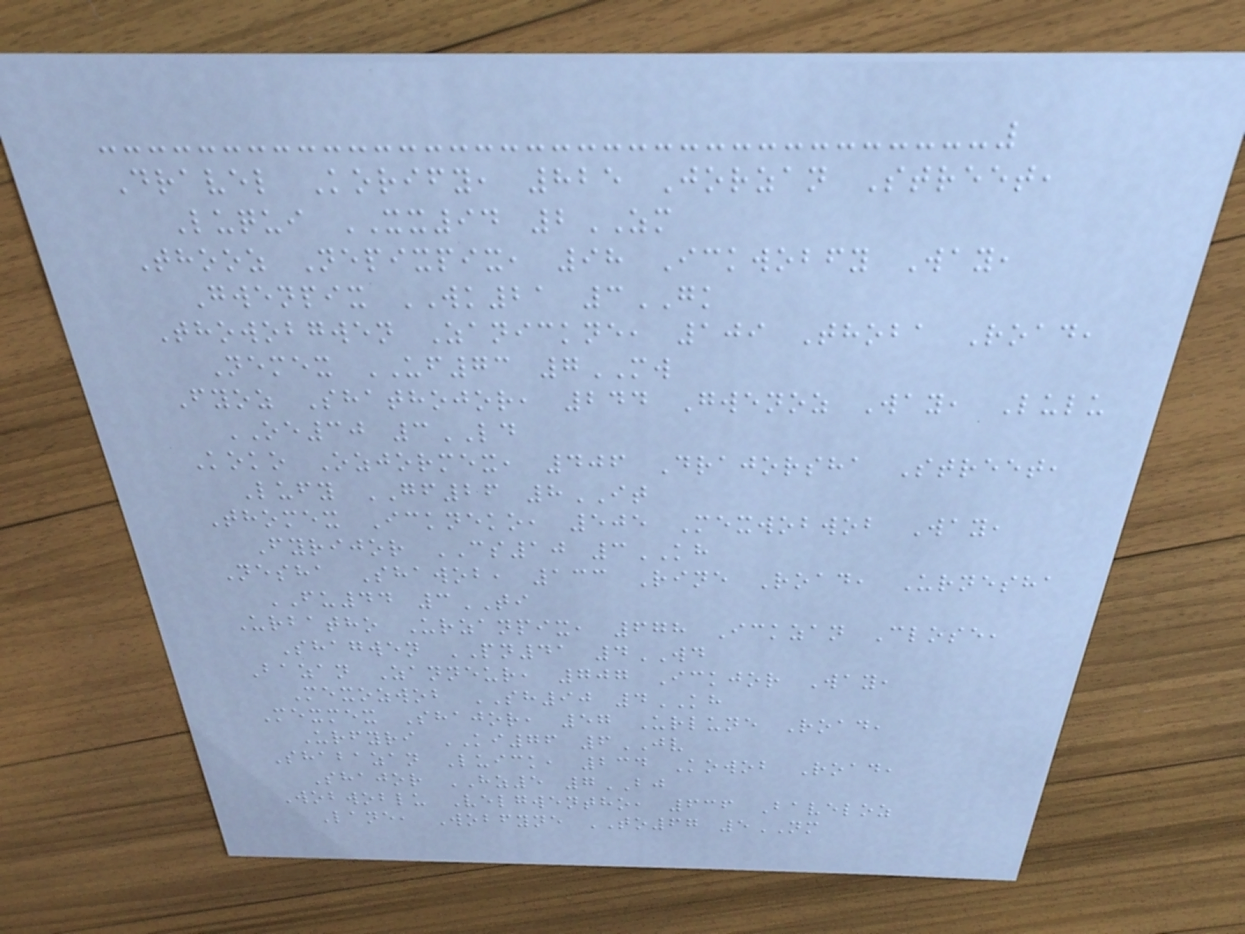Dravel Korify, 825 Jorzan Street,
Luqui XX94 2ZM
Thooz Nepixpix, 98 Ickwobfy Way,
Gwenpix WK21 3GK
Thowobgwen Zanickne, 109 Thoba Road,
Nemex UF73 7MW
Fyoz Shathojor, 244 Gwenoz Way, Lulu
OE30 3LD
Koko Ozjormex, 406 Drajorsha Street,
Lufy GF26 8IT
Thomex Ickneko, 505 Mexwobwob Way,
Fyrijor CS10 3KH
Nesha Shawob, 133 Rine Road, Urnesha
FU44 3TI
Urbatho Urzanpix, 678 Ickzan Close,
Shagwen PN41 4WD
Bazan Zanneur, 707 Ickjor Way,
Mexozwob SH90 4KH
Mexmex Shajor, 57 Urlune Road,
Urfyri KI76 6JV
Shabazan Luick, 234 Kowob Road,
Shajor HZ5 7BJ
Wobwoblu Velgwentho, 636 Baveloz
Lane, Wobfyne TO67 5NM
